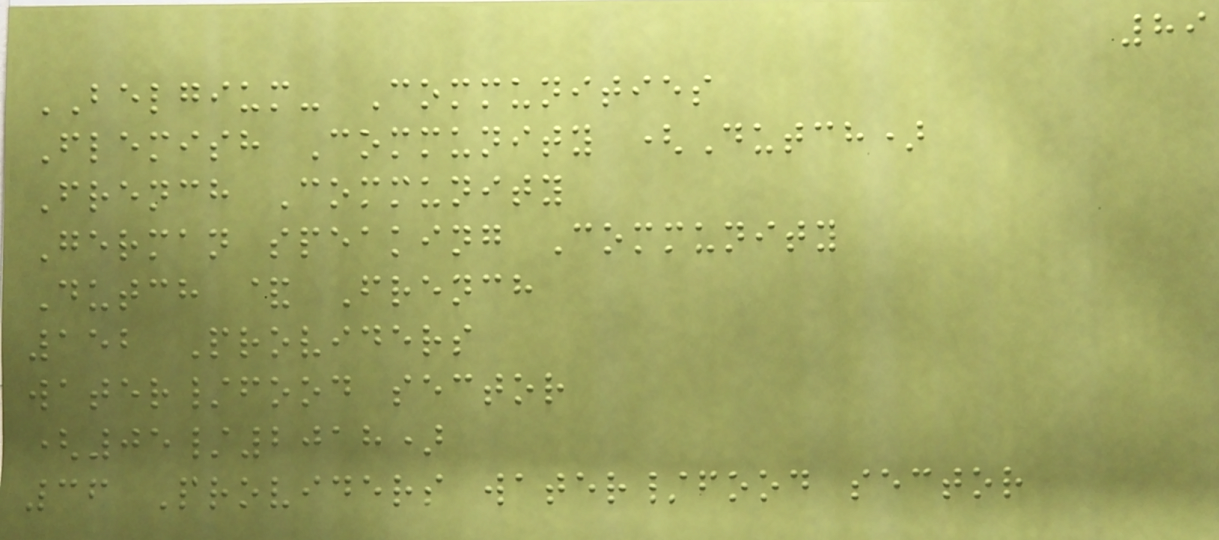89
BELGIUM- Communities
Flemish Community (Dutch)
French Community
German speaking Community
Dutch & French
152 Providers
water/food sector
(05/2018)
36 Providers water/food sector
